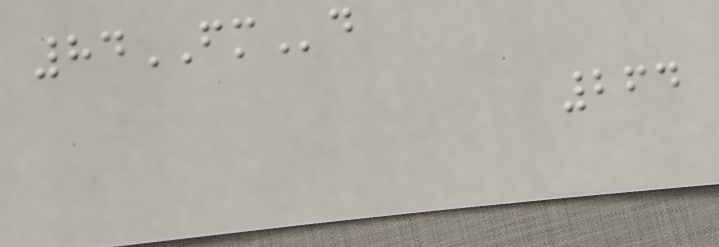84FMd
264
